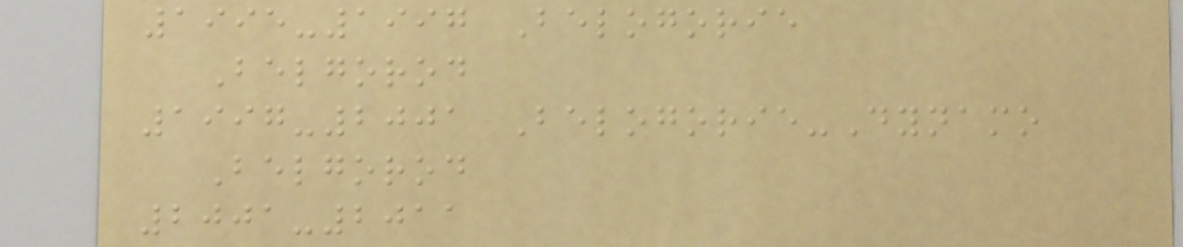1995-1997 Belogorie
Belgorod
1997-2001 Belogorie-Dynamo
Belgorod
2001-2011
